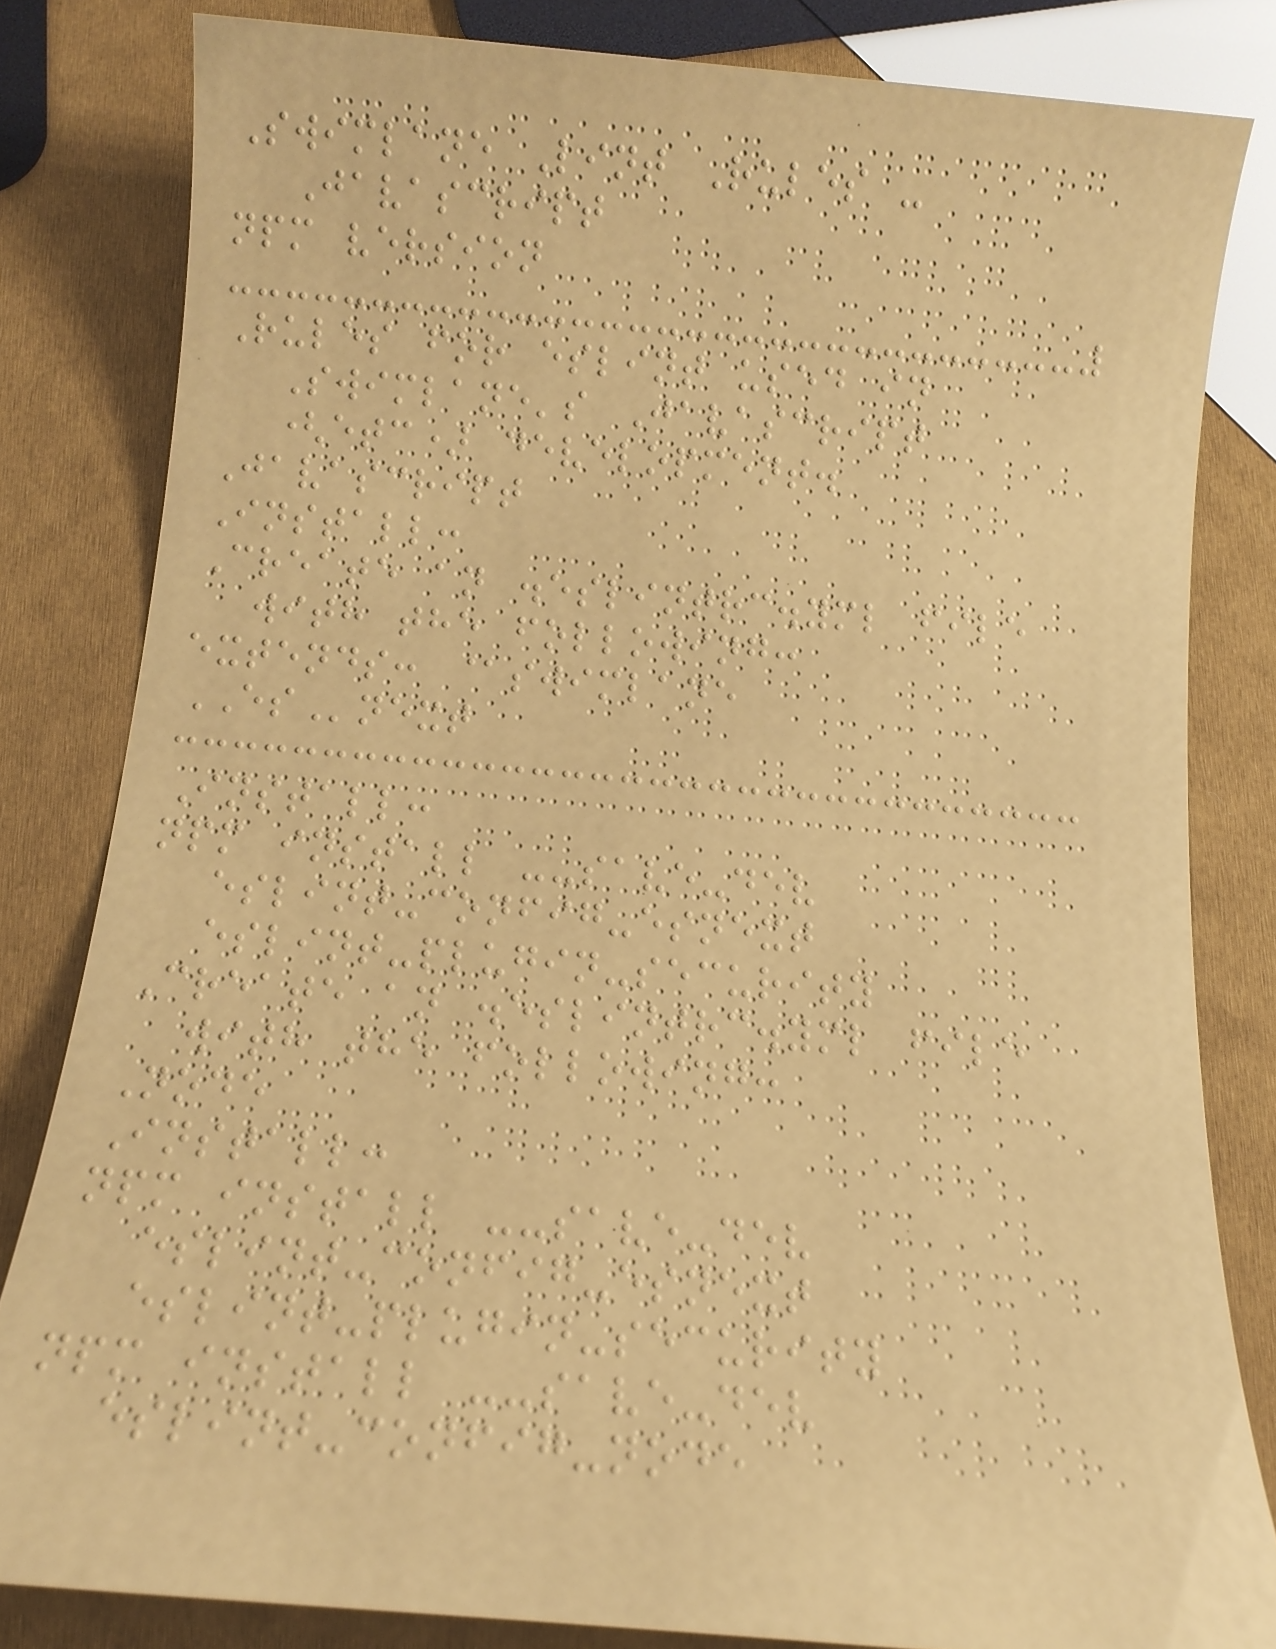Swimlane Lint Rules -
Javascript
npm version
Rules for eslint used in
Swimlane's Javascript
(etc) development.
Javascript
Install:
Create an .eslintrc.yml file
with the following:
extends: @swimlane
ESnext
Install:
npm install --save-dev
eslint-config-esnext
eslint-plugin-security
Create an .eslintrc.yml file
with the following:
Node
Install:
npm install --save-dev
eslint-config-esnext
eslint-plugin-security
npm install --save-dev
eslint-config-node
